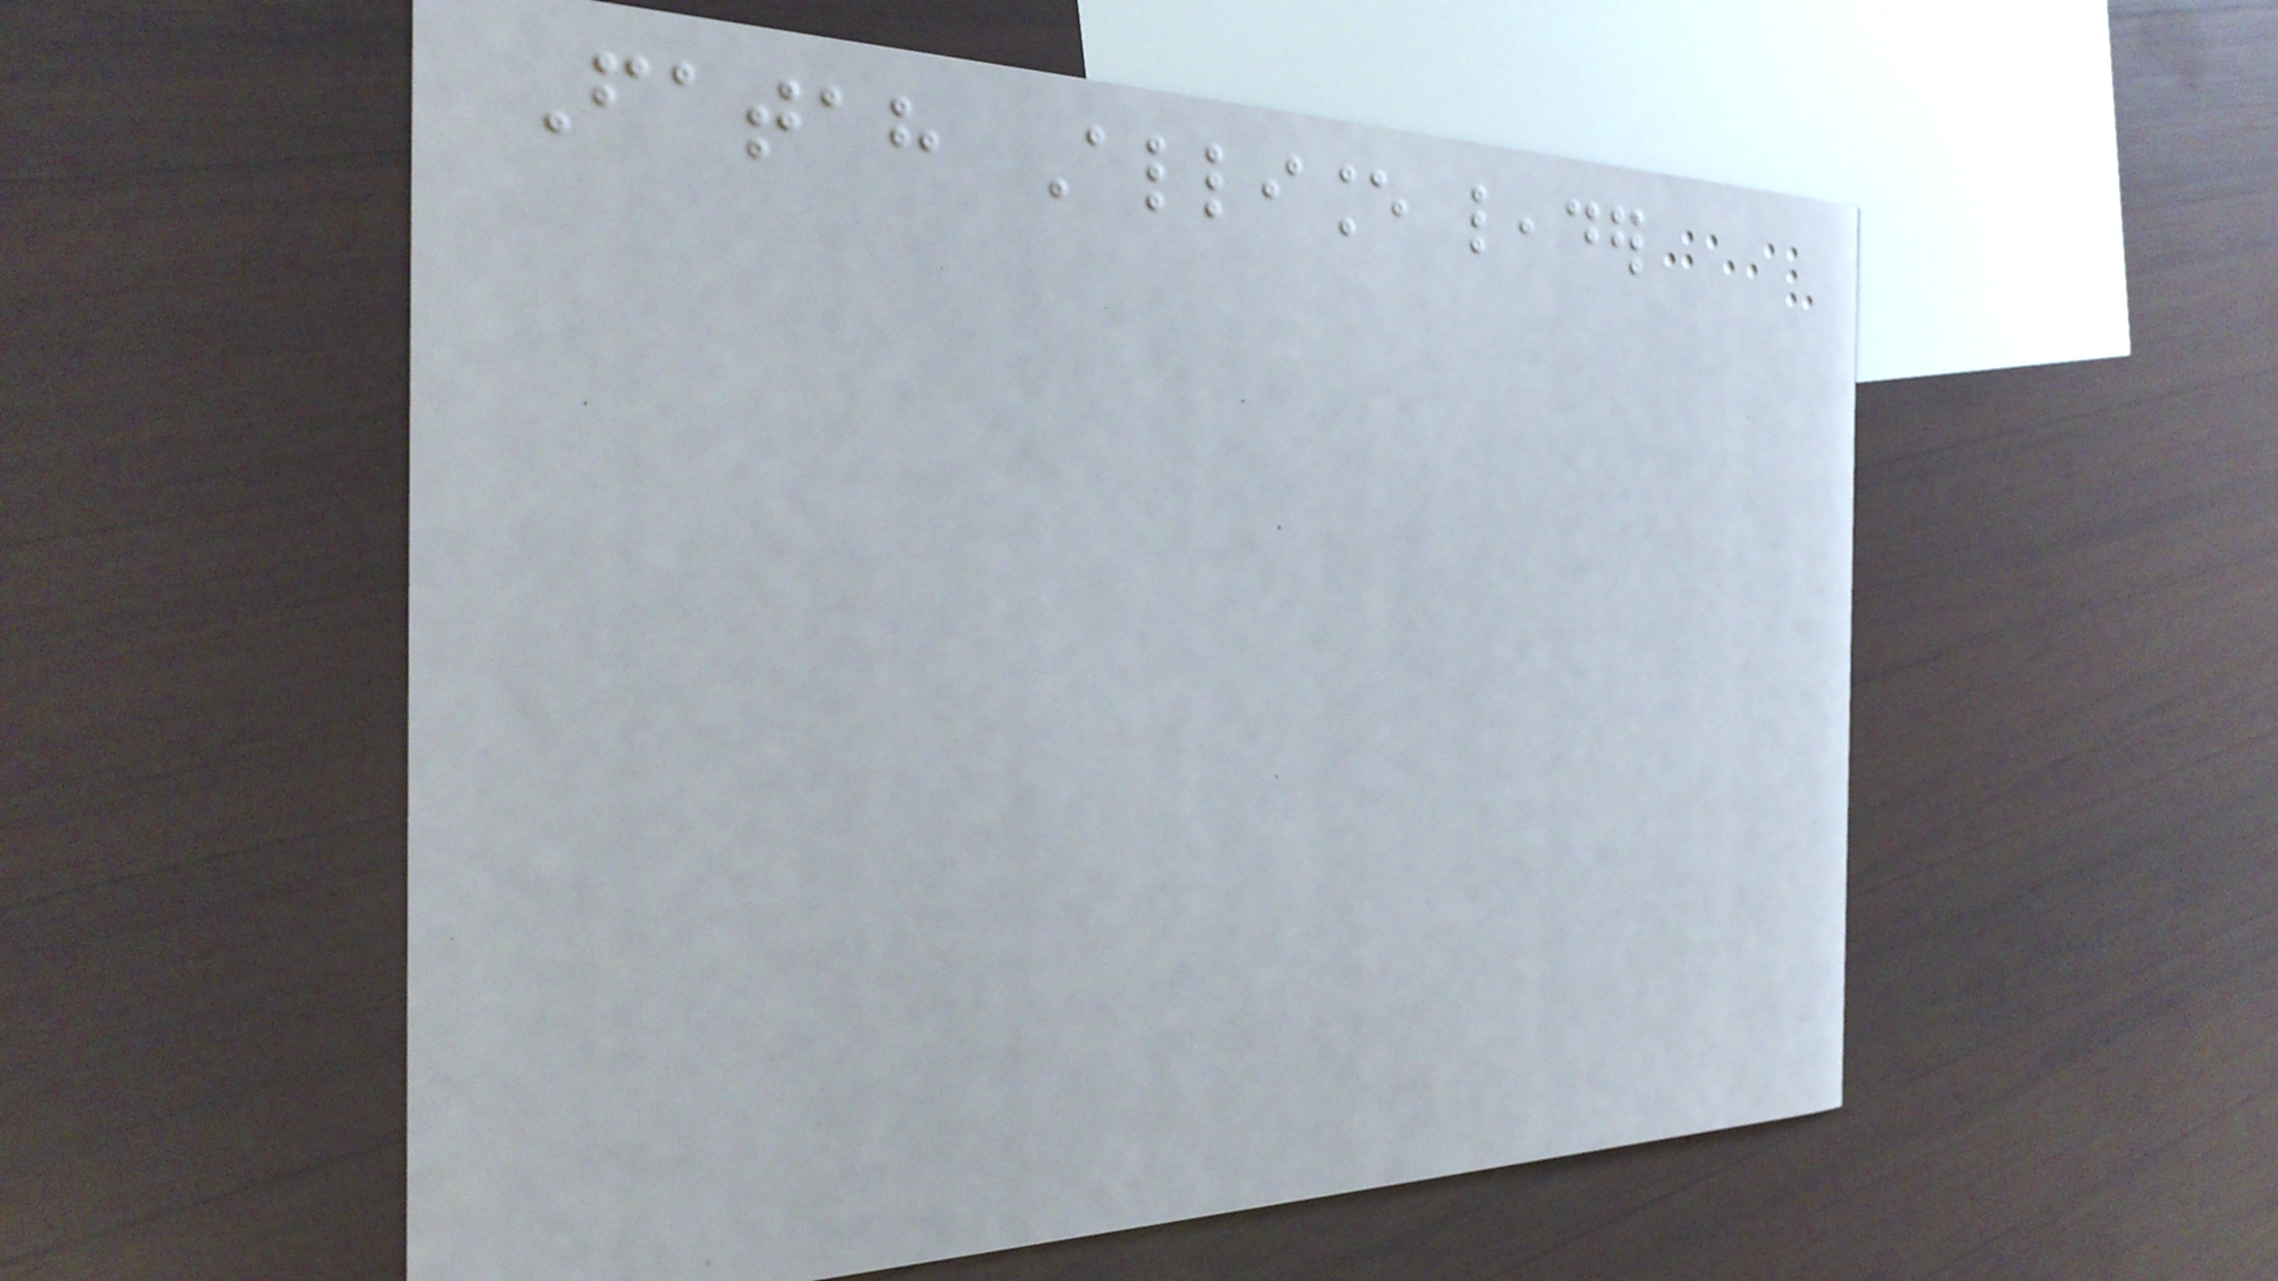Fatah Alliance leader
